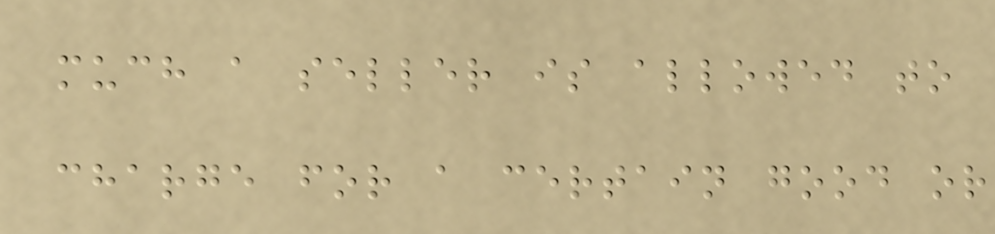much a seller is allowed to
charge for a certain good or
